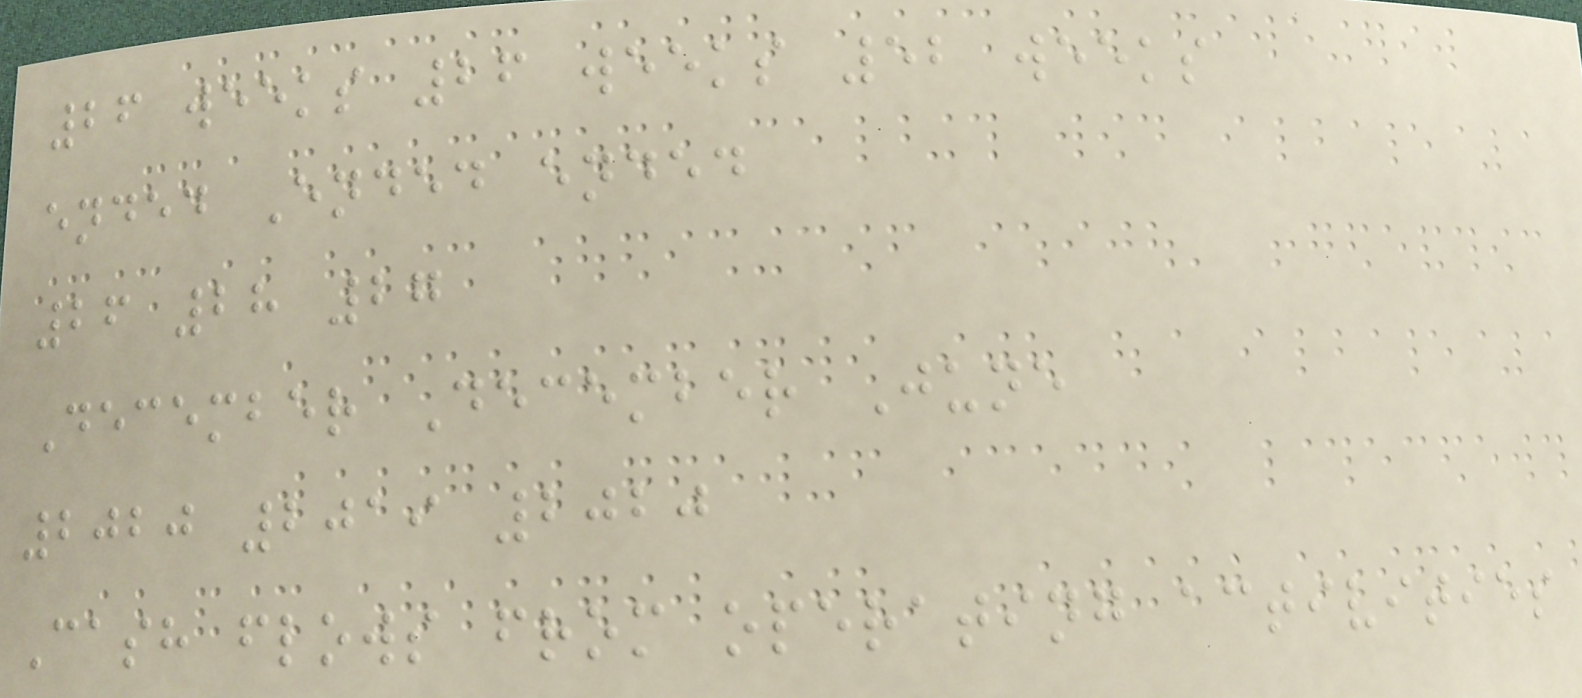26 weeks 26 weeks 52 weeks
ended Ended ended
26 28 27
December December June
2020 2019 2020
Cash flows from operating activities
